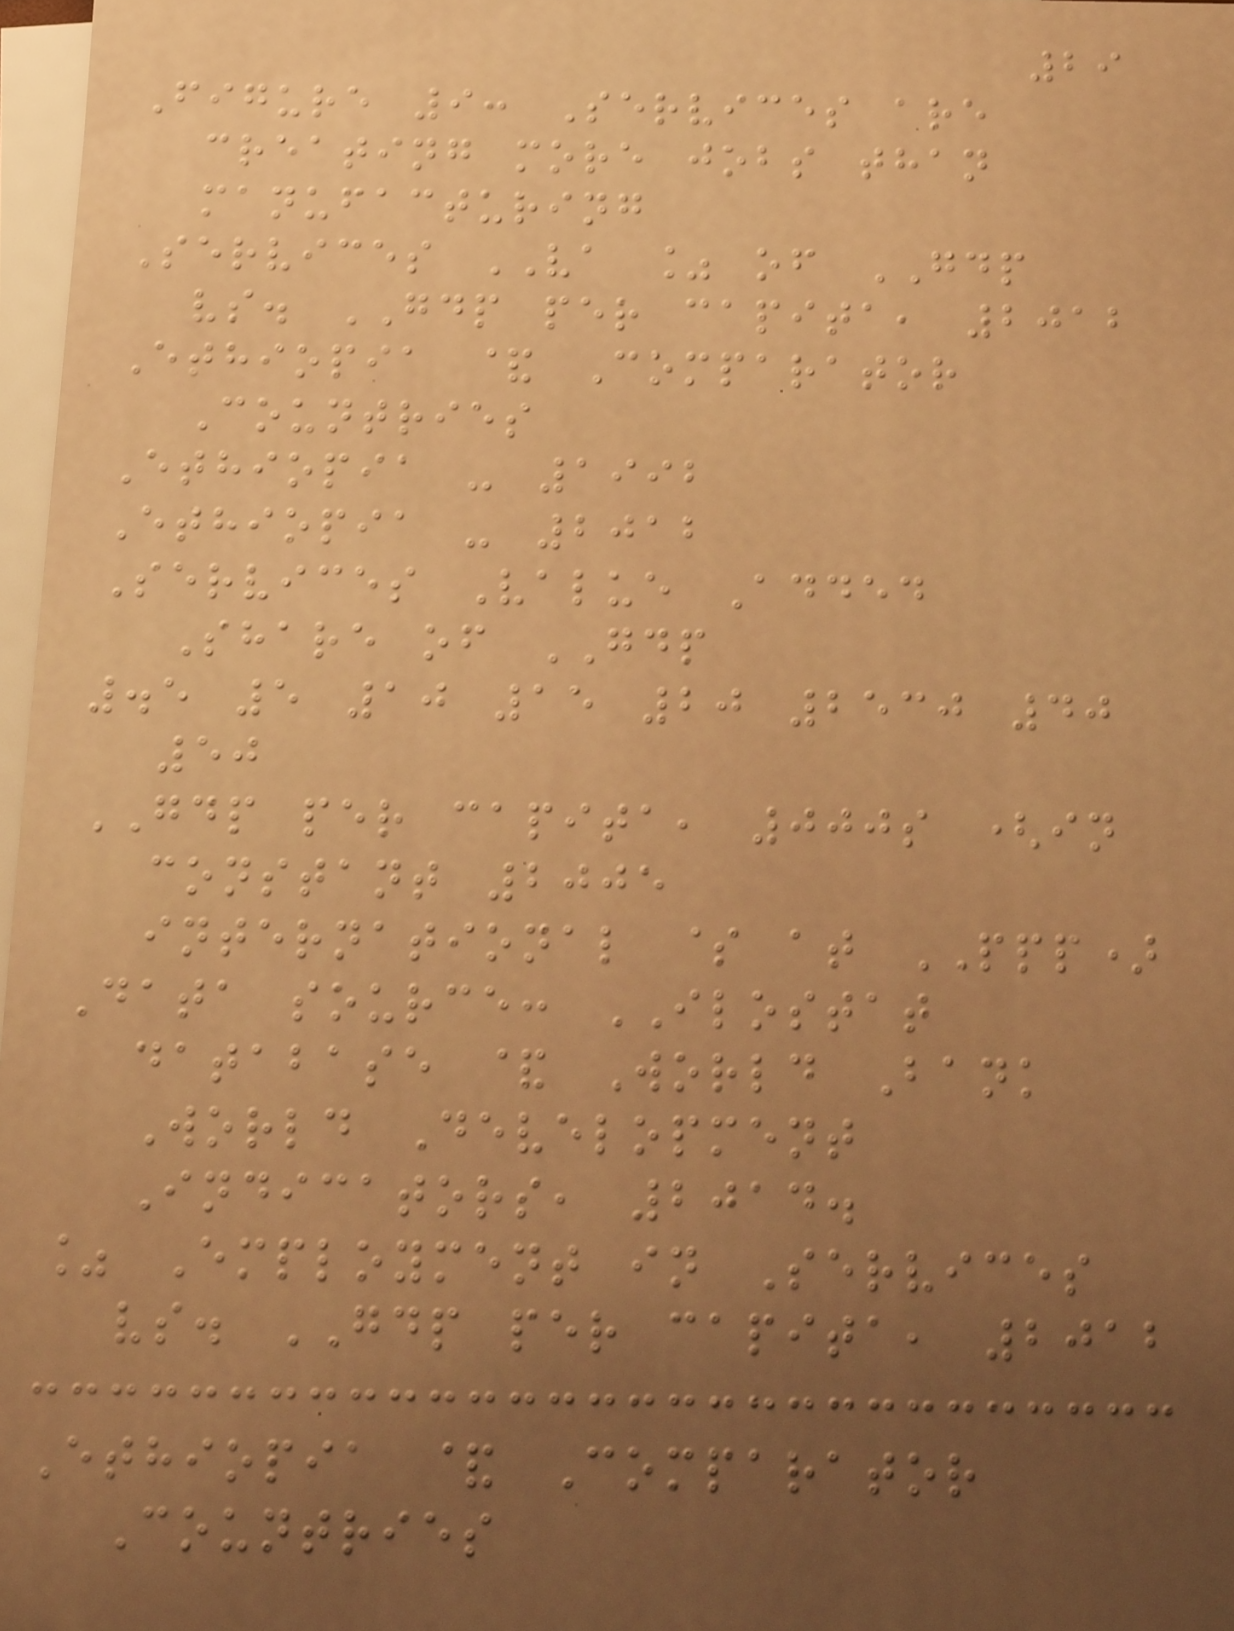29
Figure 9: Services are
creating more jobs than
manufacturing
Services VA % of GDP
vs. GDP per capita, 2012
Ethiopia & Comparator
Countries
Ethiopia - 1992
Ethiopia - 2012
Services Value Added
Share of GDP
.5 5 10 15 20 2530 40
50
GDP per capita, 000s (in
constant 2005
international $ at PPP)
Data source: ILOSTAT
database & World Bank
World Development
Indicators, 2014.
% Employment in Services
vs. GDP per capita, 2012
Ethiopia & Comparator
Countries
